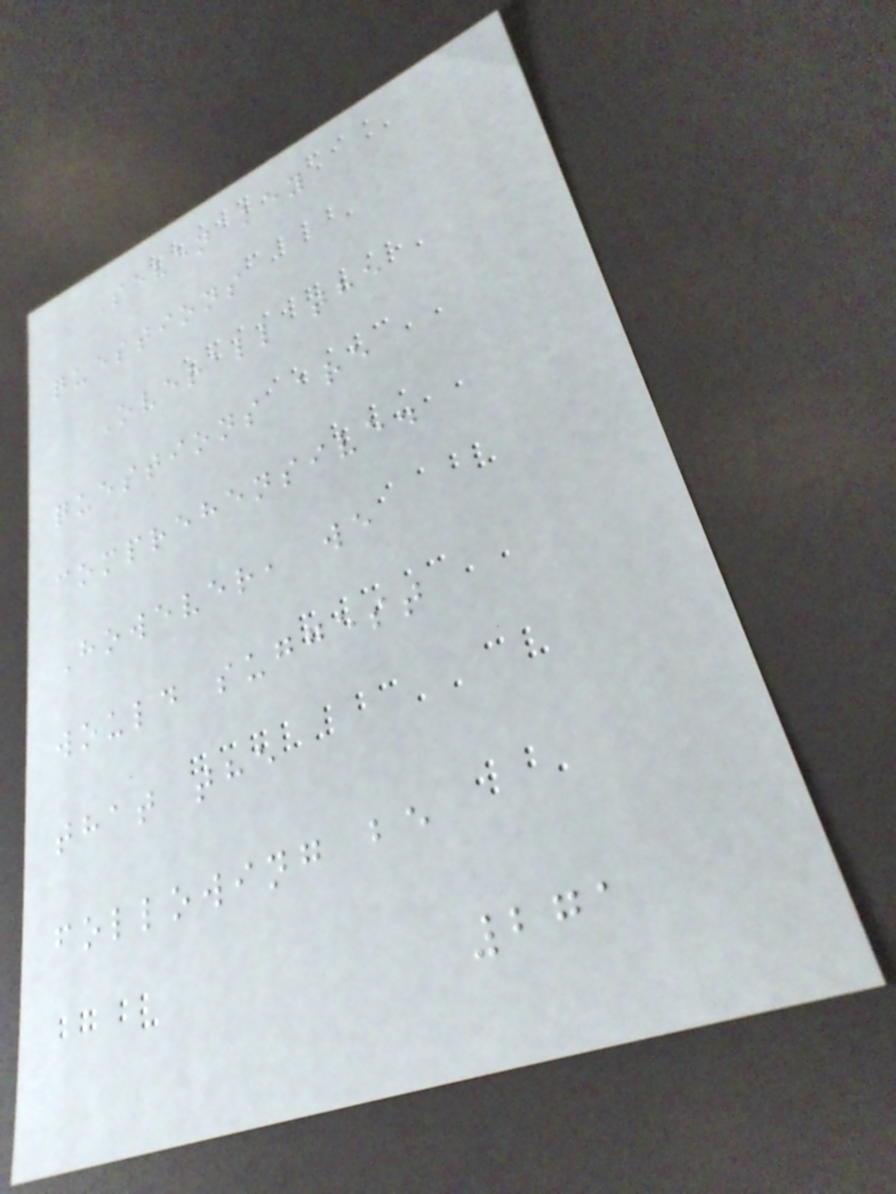Seven key
questions
Overall the
questions are
comprehensive.
However, we
would suggest
that the
following be
271
